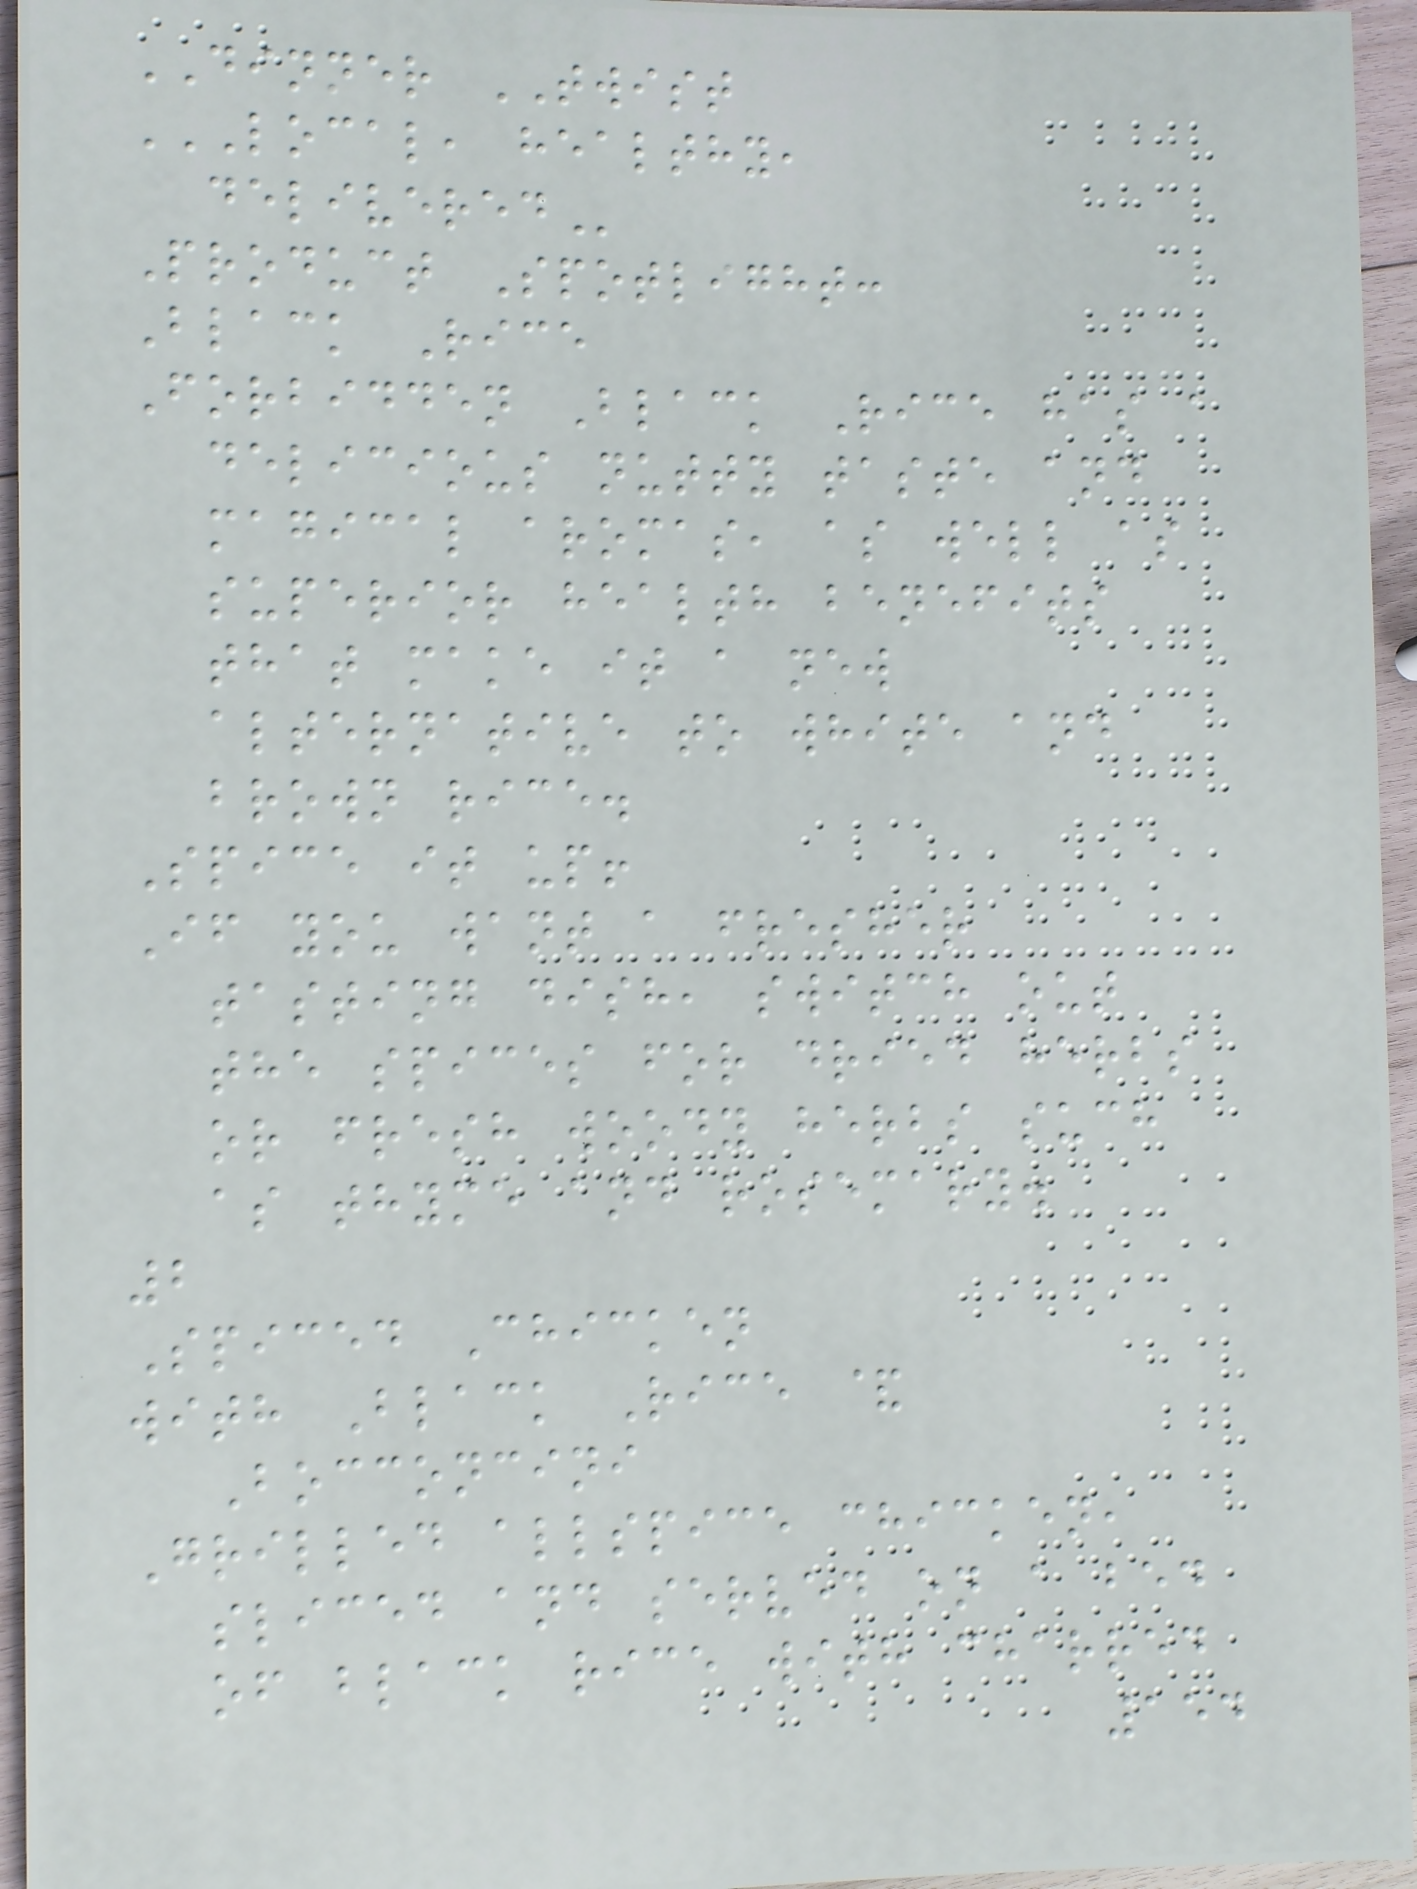DINNER TWIST
LOCAL, HEALTHY,
DELIVERED
Product Spotlight:
Black Rice
Forbidden Black Rice has a
delicious nutty taste and
magical aromas, as well as
superior health benefits
that make it a new
alternative to white and
brown rice.
Spice it up!
If you want a fresher
tasting dish, switch out
the spices for dried herbs
or fresh woody herbs such
as thyme and rosemary.
2
Spiced Chicken
with Black Rice &
Bocconcini
Grilled allspice chicken,
sliced and served on a bed
of black rice with charred
154
